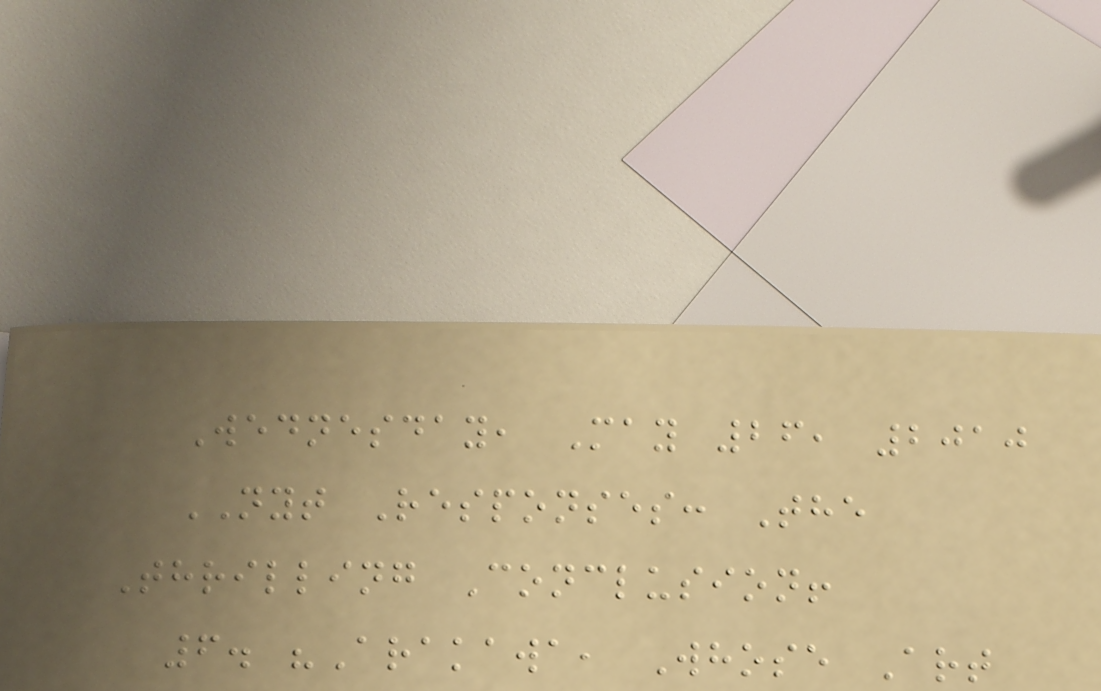Wednesday, May 26, 2010
NYT Responses: The
Thrilling Conclusion!
6. "Arakawa, Whose Art
